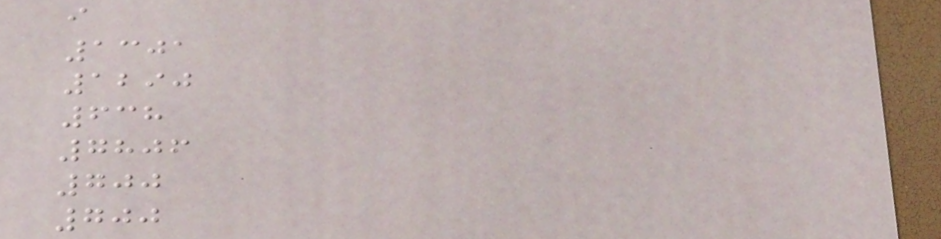i
1301
1290
638
7806
700
700
